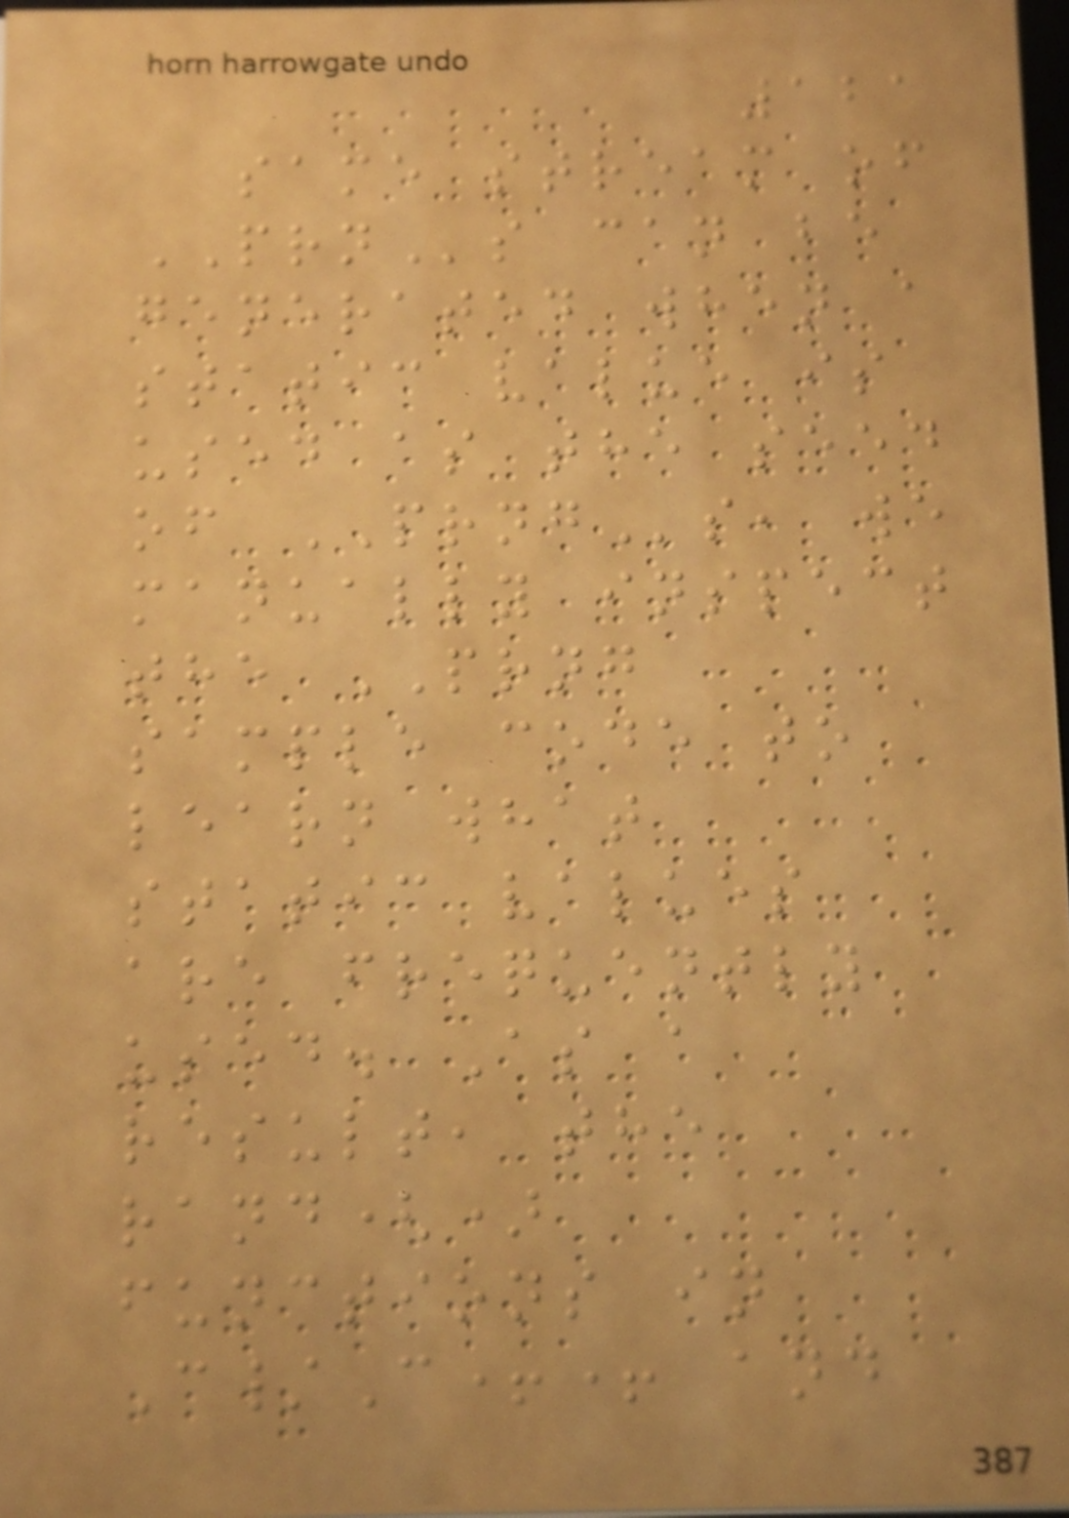121
same stream of
PRNs can be
generated when a
static value is
used as the seed
of PRNGs, we
manually inspect
the PRNG
sample code to
learn what
static values
are frequently
used. As a
result, the
rand()
functions in
C/C++ and
